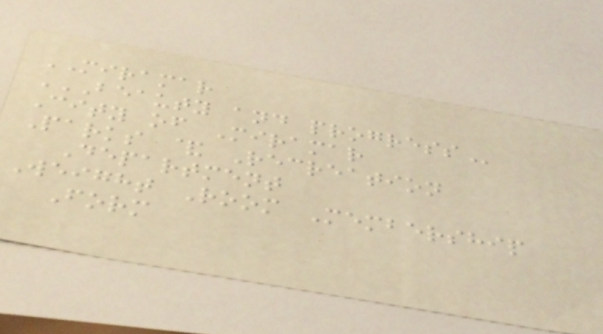MIRAMAR
BEAUTY AND PROGRESS
City of Miramar
Parks & Recreation
Department
Weight Room Membership
Form
